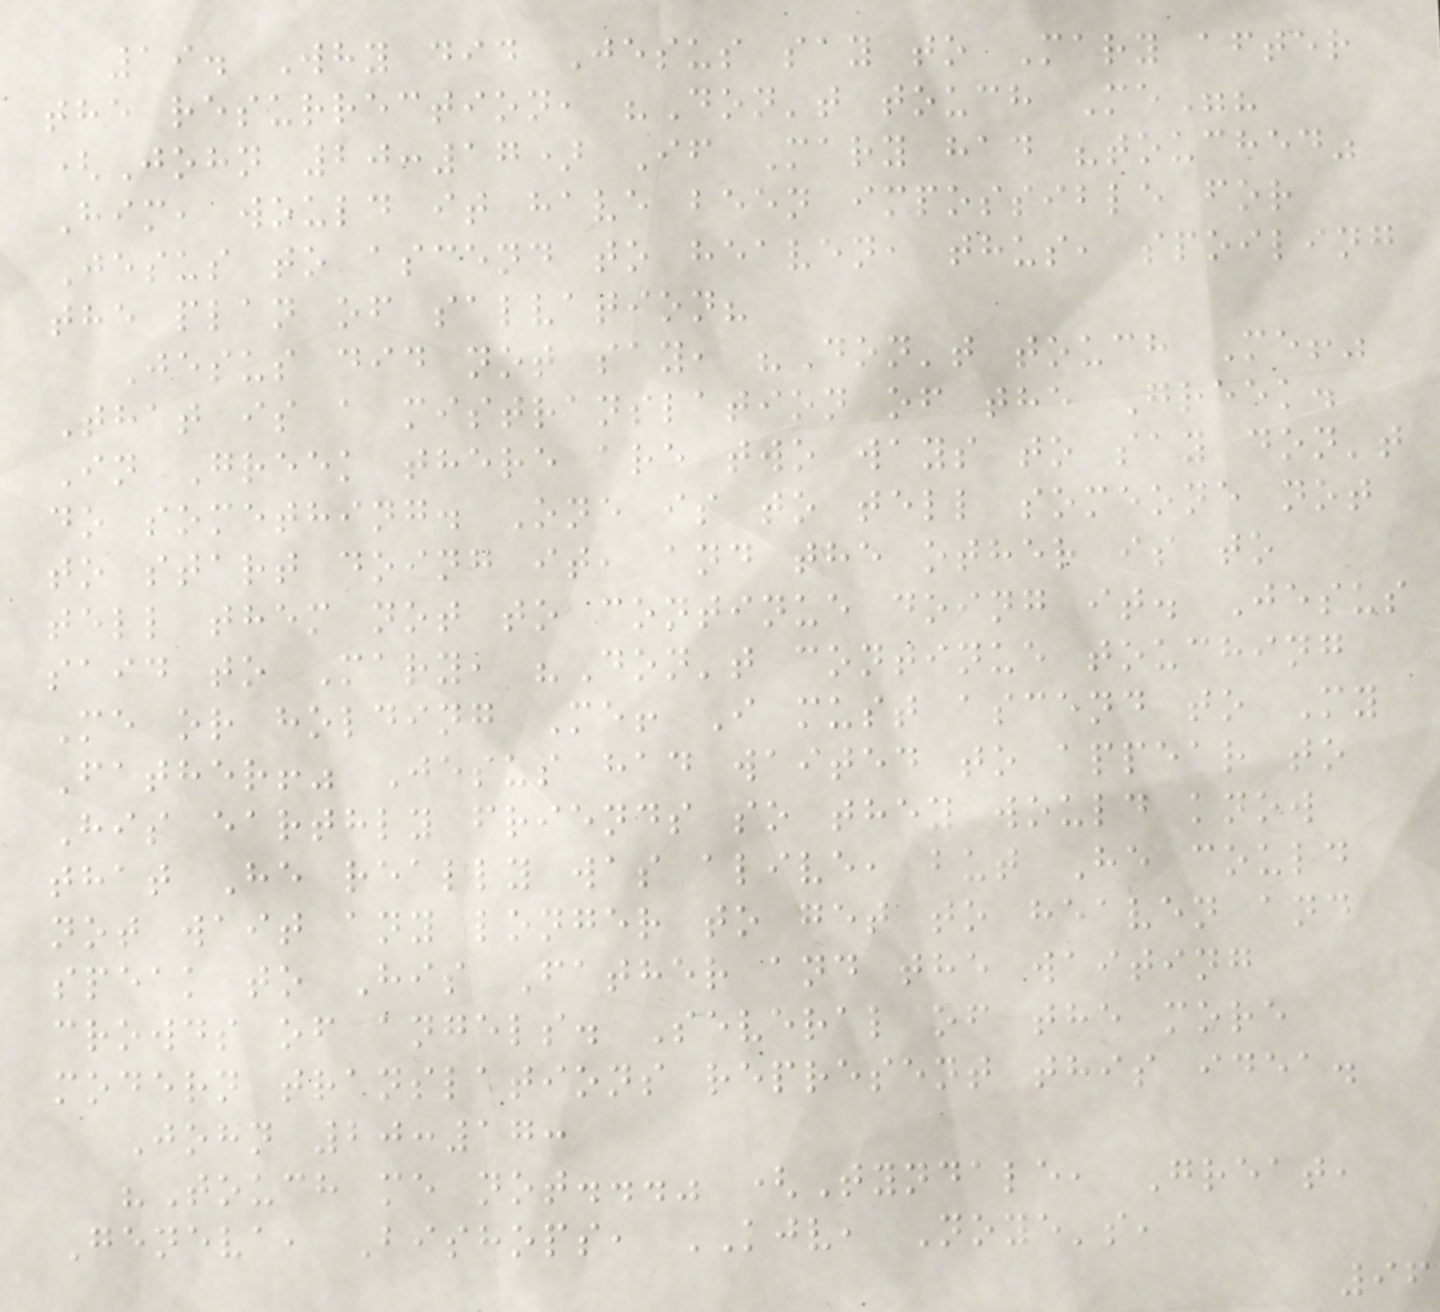19. Why did Jesus say to Mary after
the resurrection, "Don't touch Me"?
(John 20:17) If Mary had "touched"
Him, would it have been impossible for
Jesus to ascend to heaven, thus, spoiling
the plan of salvation?
Jesus did not say, "Don't touch Me!"
That is a mistranslation of the Greek.
In Greek there are two ways to say don't
do something. One is to tell someone not
to start doing it, and the other is to
tell them not to continue doing it. Jesus
said to Mary, "Don't continue touching
Me or holding Me! I must ascend to My
Father!" Jesus had waited to appear to
His earthly friends so they would know
that He really was alive, but He could
not wait any longer to get to heaven and
speak to His Father and the waiting
crowds of angels. Several of the more
modern translations represent this idea.
John 20:17:
"Touch me not..." (Tyndale, Great,
Geneva, Bishops, KJV, Noye's,
96
